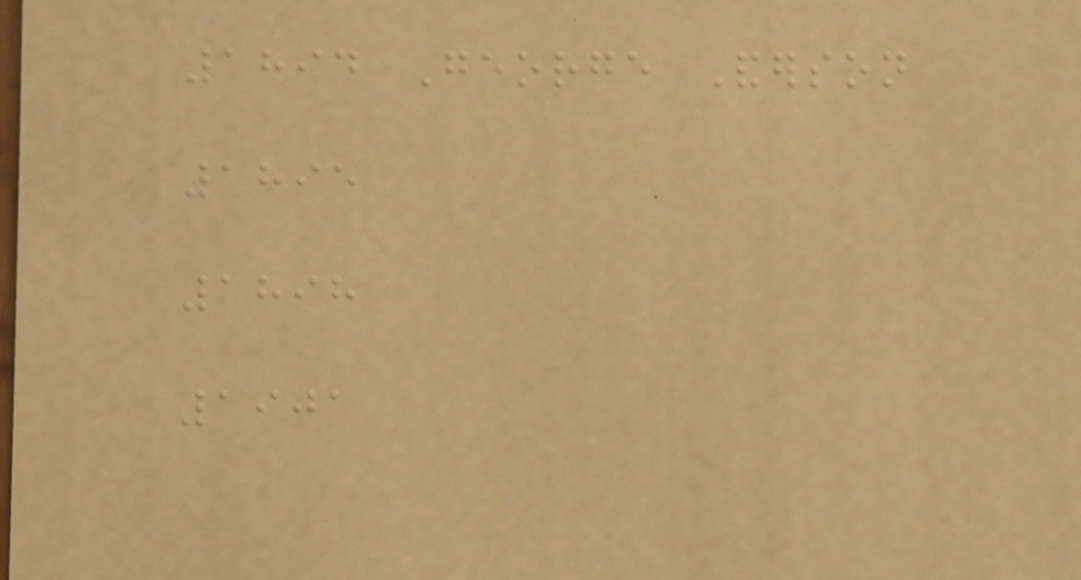1894 George Anderson
1895
1898
1901
